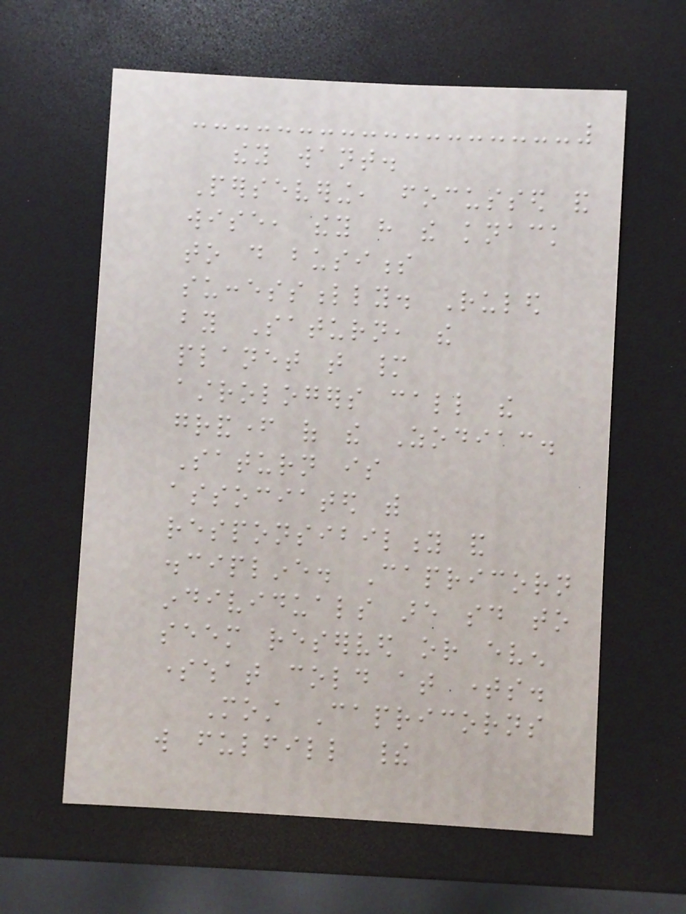they want.
Persevering, focussed and
wise, they have the knack
to do business
successfully. Ruled
by Saturn, the
planet that many
astrologers call the
grandfather of the Zodiac.
Saturn is
associated with
responsibility and
discipline. Capricorn
individuals are said to
seem reserved or even
somewhat cold at times.
Most Capricorns
will fulfill their
